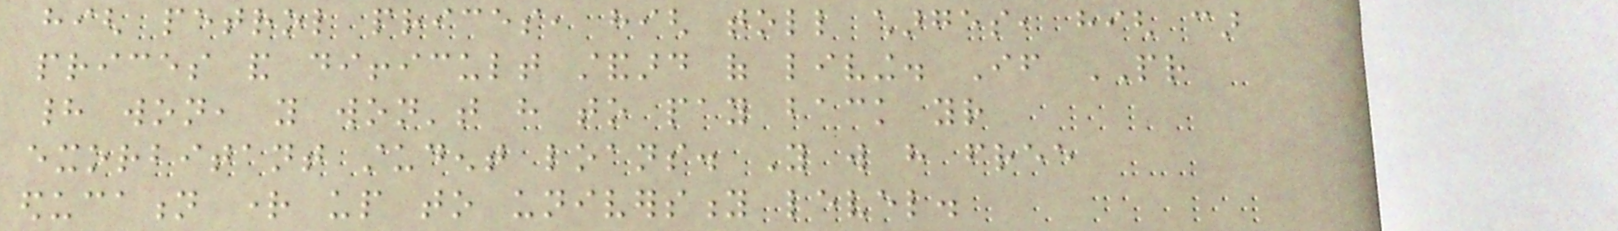high petrol prices, high toll charges, high car
prices and difficult standard of living. If PR
had won, you won't have to pay back your
exorbitant student loans. You will have free
education right up to university level.
